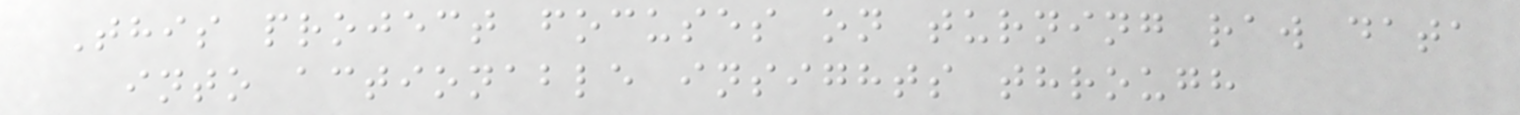This project focuses on turning raw data
into actionable insights through
